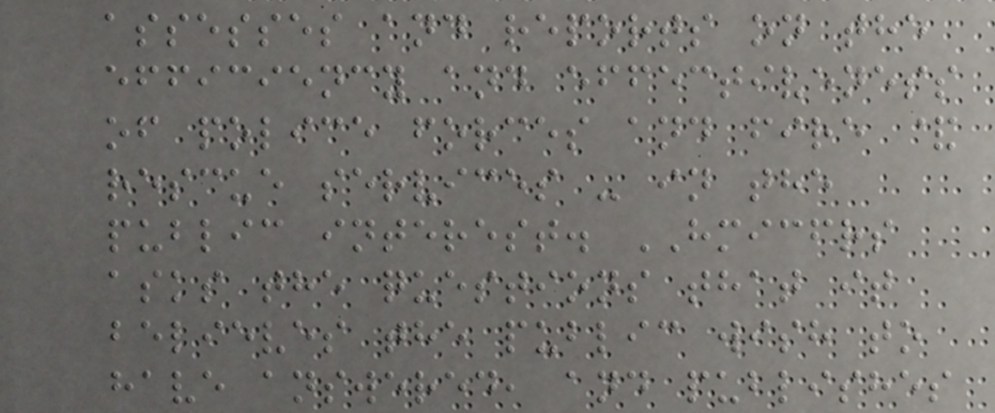assesses and reports on the
efficiency and effectiveness
of police forces and fire &
rescue services - in the
public interest. HMICFRS
asks the questions that it
believes the public wish to
have answered, and publishes
